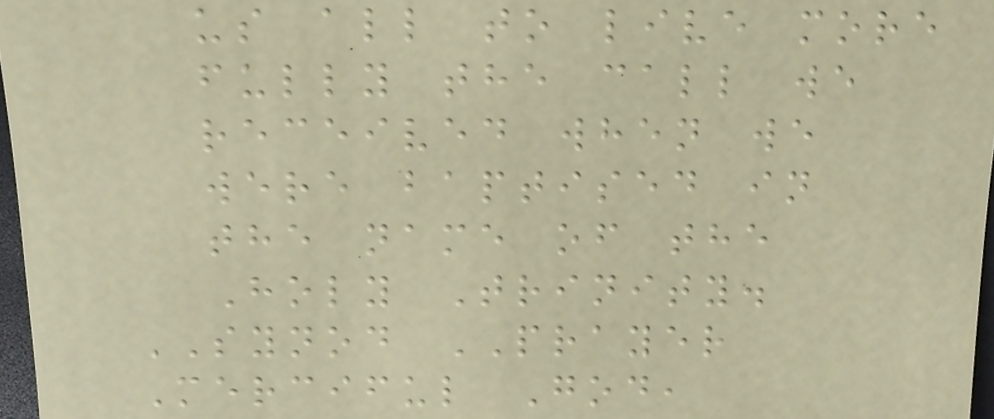us all to live more
fully the call we
received when we
were baptised in
the name of the
Holy Trinity.
SYNOD PRAYER
Merciful God,
